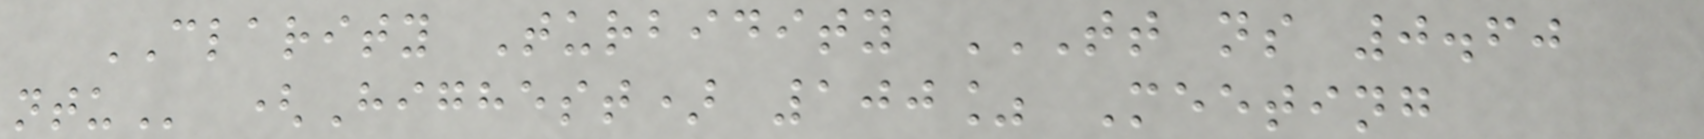CLARITY Turbidity TT NS 0.60
NTU (Highest) 100% Meeting
